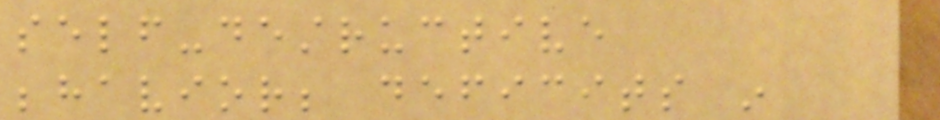self-destructive
behavior; deficits in
